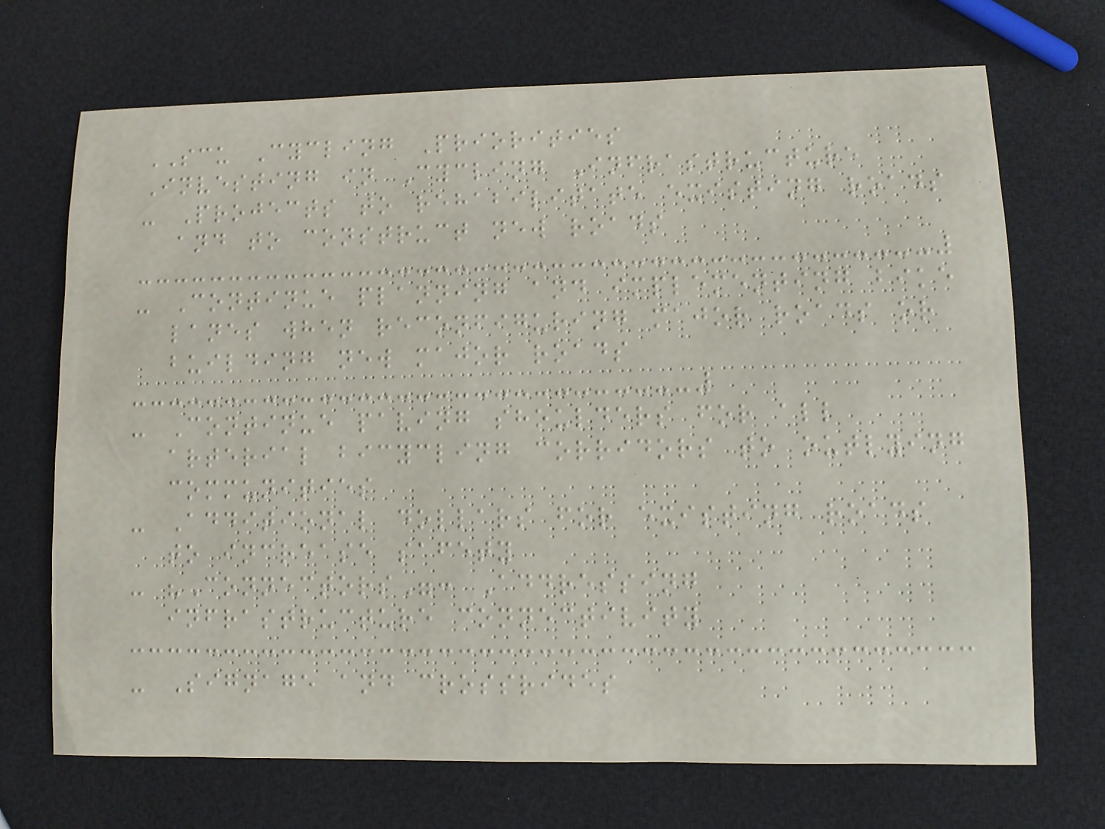SCU Cycling Priorities
Investing in Cycling Infrastructure
- Projects to rehabilitate existing roads
and to construct new roads
- Continue planning and implementing bike
lanes when reconfiguring major roads or
building new major roads
- Continue paving shoulders for all
arterial bicycling corridors to outlying
communities
- Additional dollars for existing roads
to increase safety
- "Connectors": Addressing
infrastructure connectivity
- Signage and crossrides
